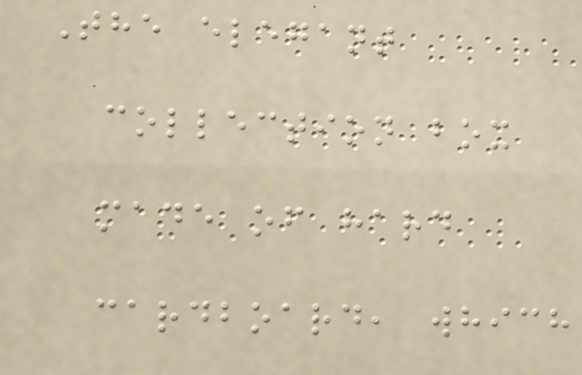The elegant
collection box
made of hard
cardboard, which
